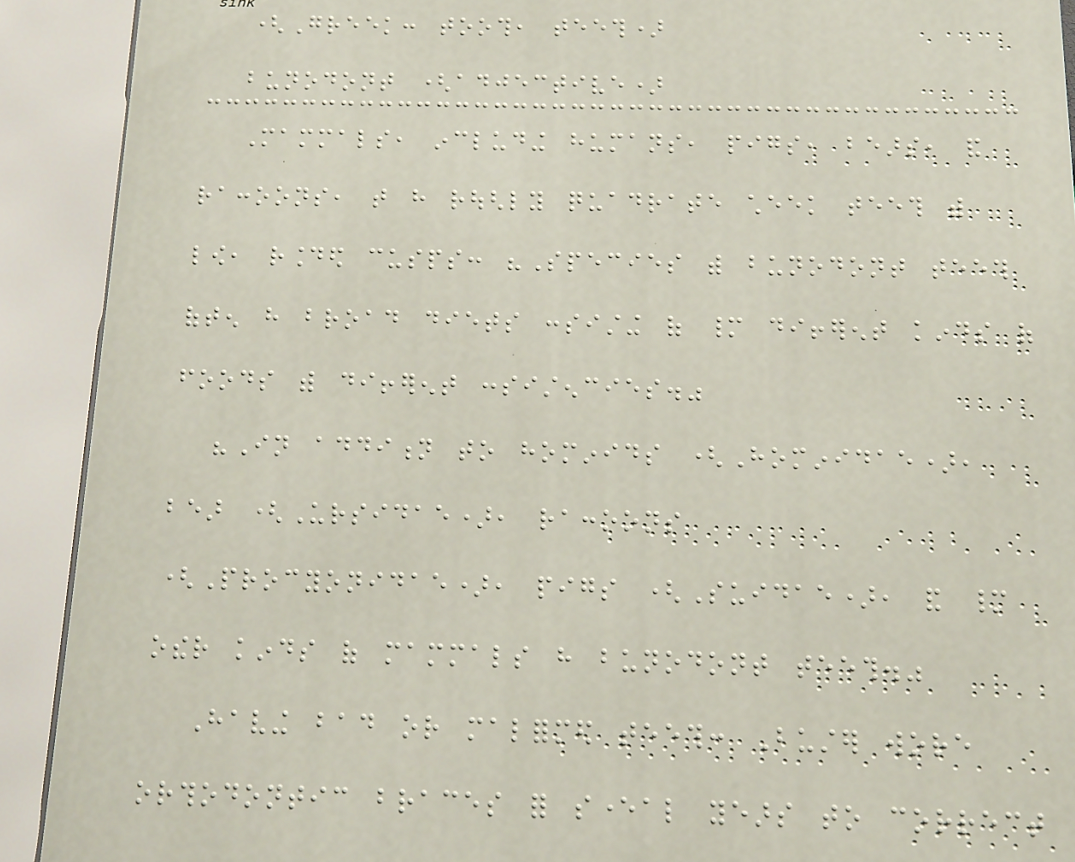(Greek: tooth, teeth)
bunodont (adjective)
Mammals, including humans, pigs, bears, and
raccoons, that have roughly quadrate cheek teeth with
low, rounded cusps: "Species with bunodont teeth
often have broad diets consisting of many different kinds of
foods with different consistencies."
"In addition to hominids (Hominidae),
bear (Ursidae), raccoons
(Procyonidae), pigs (Suidae), and many
other kinds of mammals have bunodont teeth."
Having bad or malformed teeth: Buster wore
orthodontic braces for several years to correct
